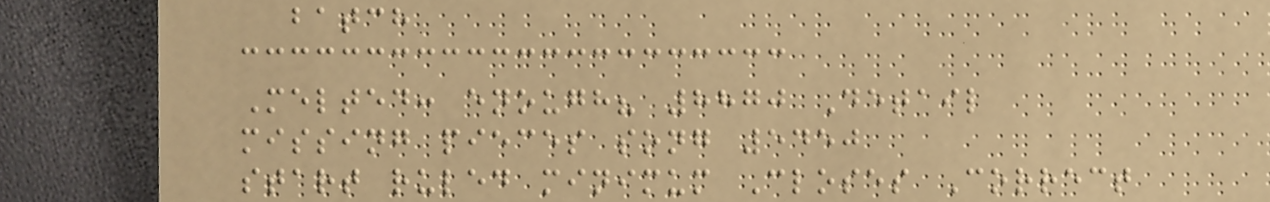batch
Melted: enough? 8870 Detail
missing pieces song 5450
start ruled minimum Closes Correct
